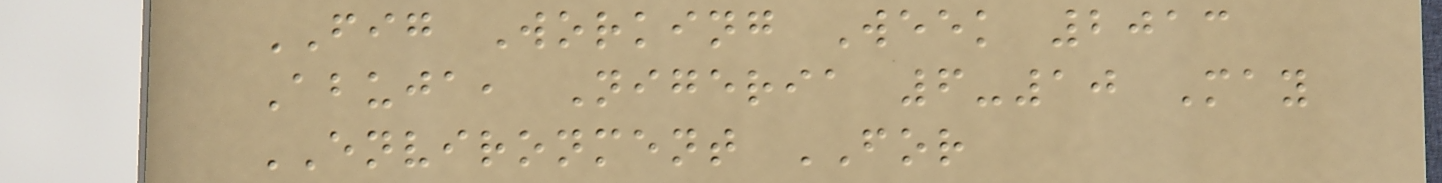FIG Working Week 2013
Abuja, Nigeria 6-10 May
ENVIRONMENT FOR
